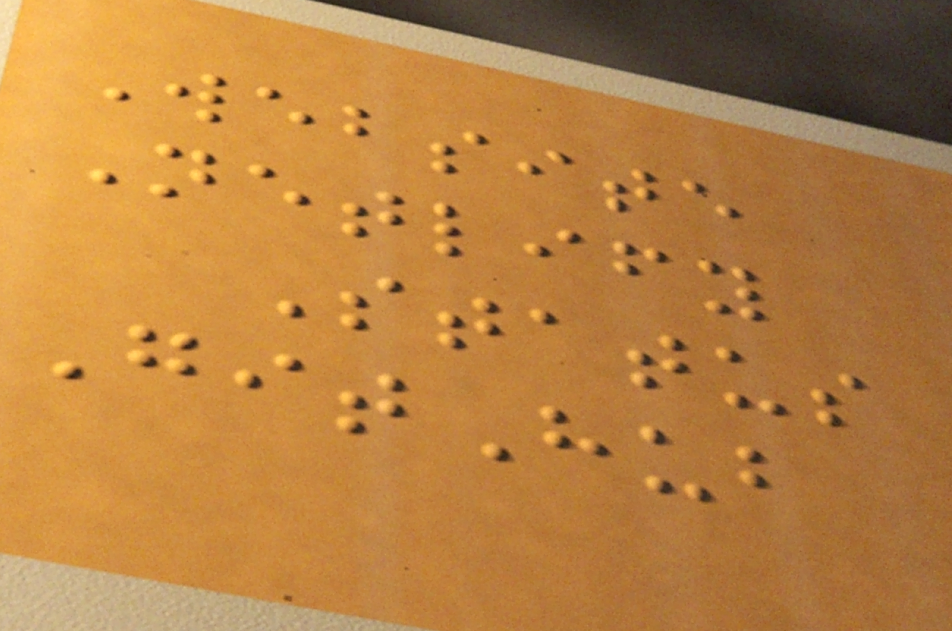Website
Netlify
Status
GitHub
